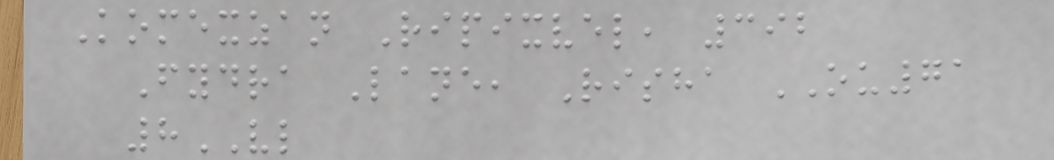Komexzan Ripixvel, 392
Fydra Lane, Risha OU71
8VL
